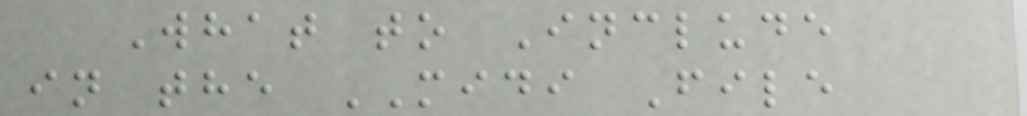What to Include
in the MIDI File
